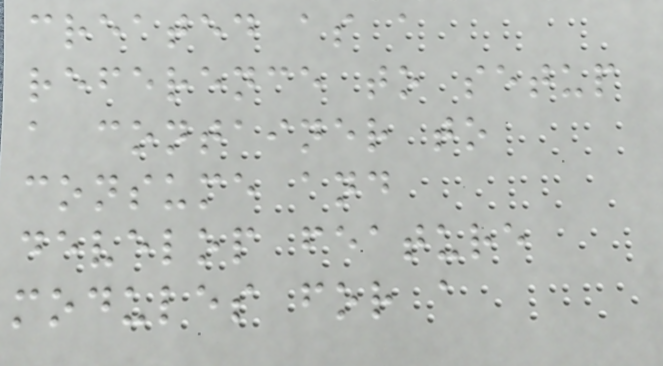created as a
reference to setup
a container to
consume and
develop feature
modules for a
